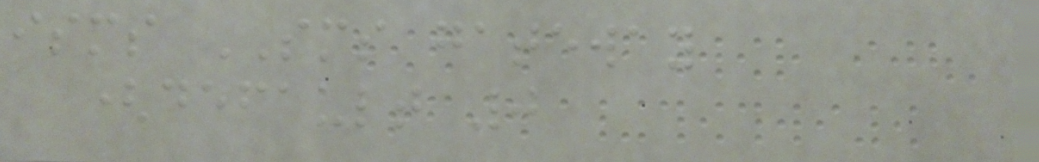isms SMS gateway
(default 0
